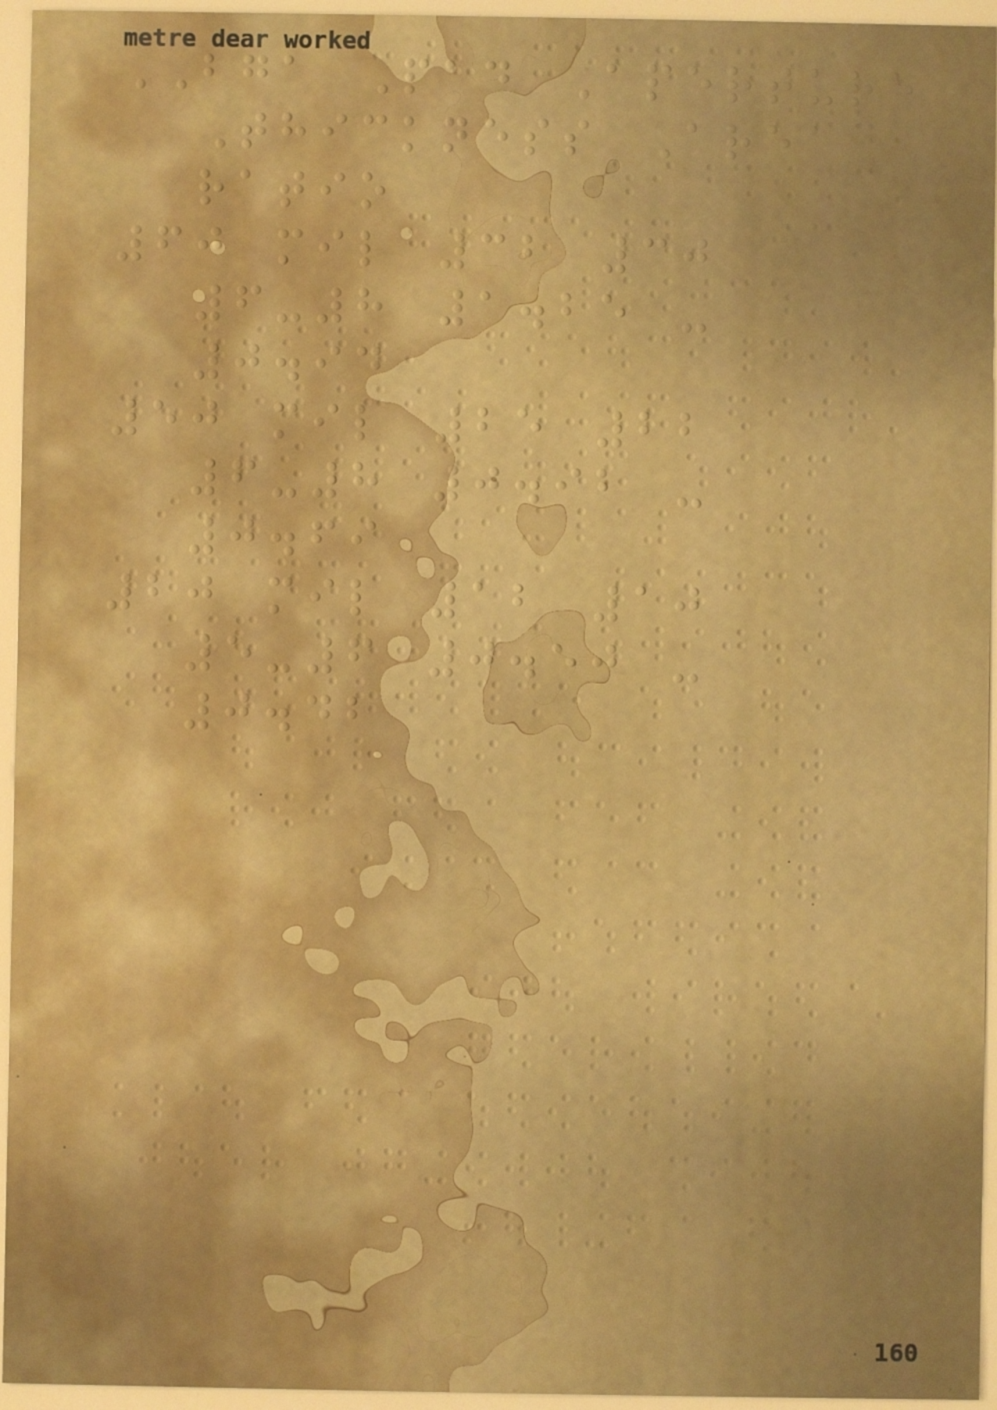BGA Pad Aperture
Thickness Area
ratio
60 mil 32 30
6-8 1.25 -
0.94
50 mil 25 22
6-8 0.92 -
0.69
20 mil 12 10
5-6 0.50 -
0.42
